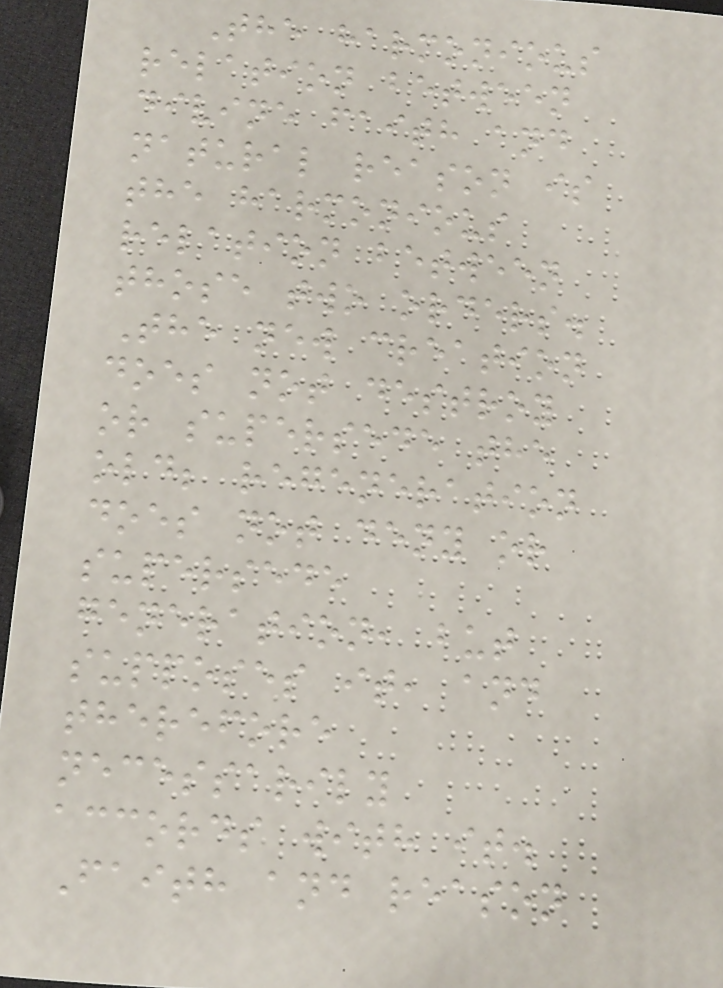The harmonious
relation between
divine faith and
natural reason is
the harmonious
relation between
those two orders.
The new creation
does not destroy
or supersede the
old; regeneration
does not deny or
supersede
generation, but
supposes it, and
therefore
necessarily
accords with it.
Faith and reason
